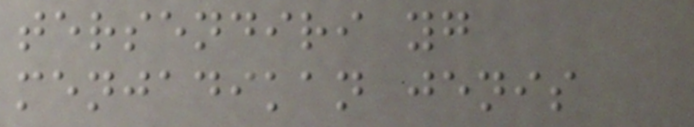tersendiri yg
menjadikan jenis
